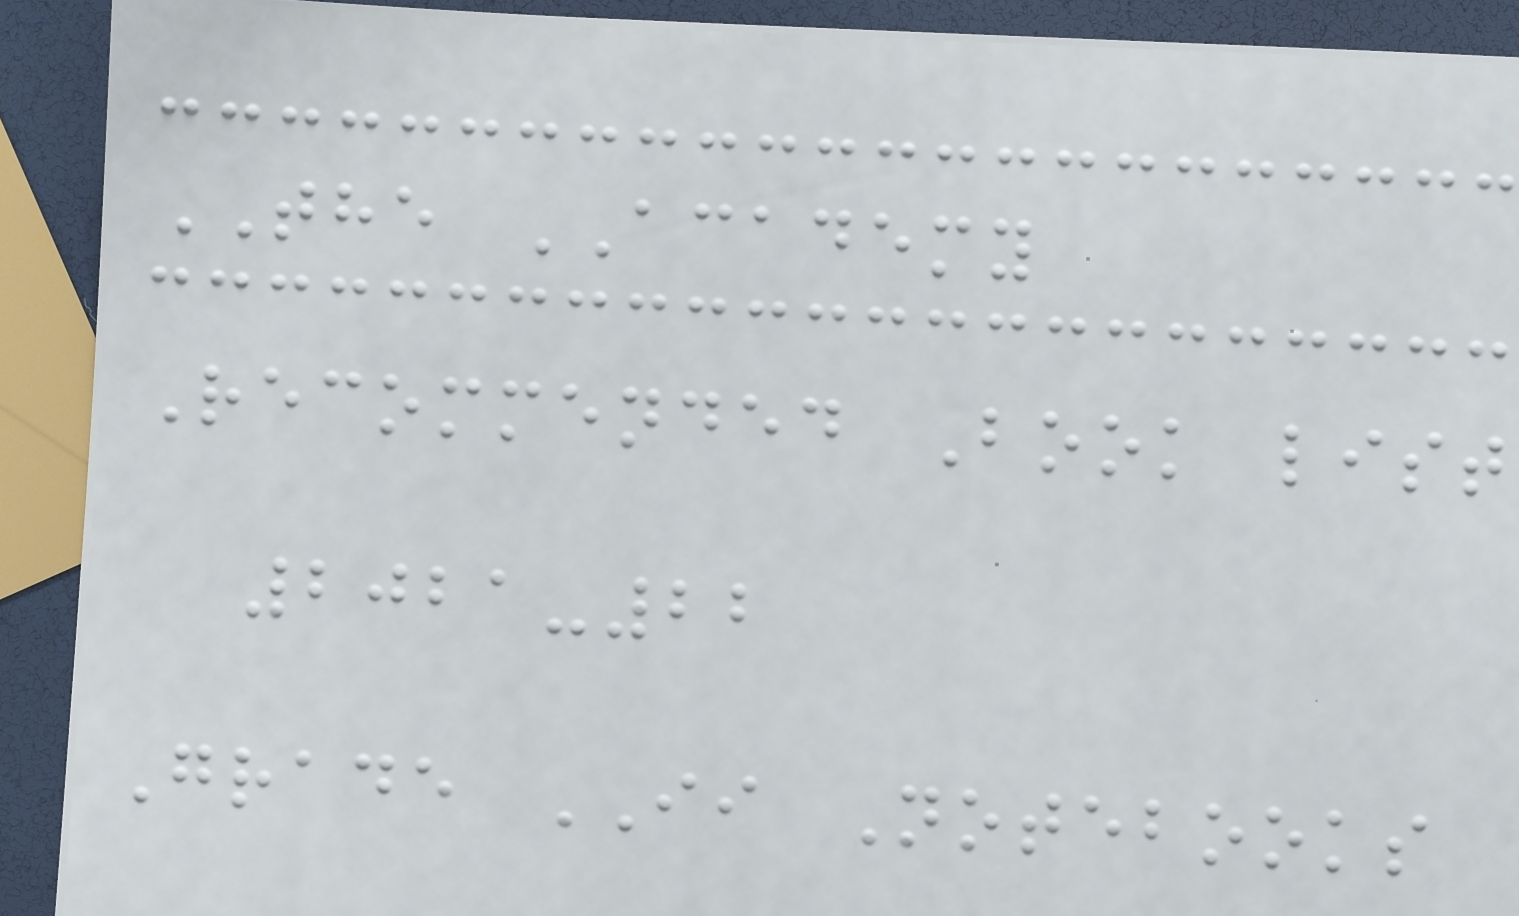THE ACADEMY
Recommended Book list
2021-22
Grade II Notebooks
